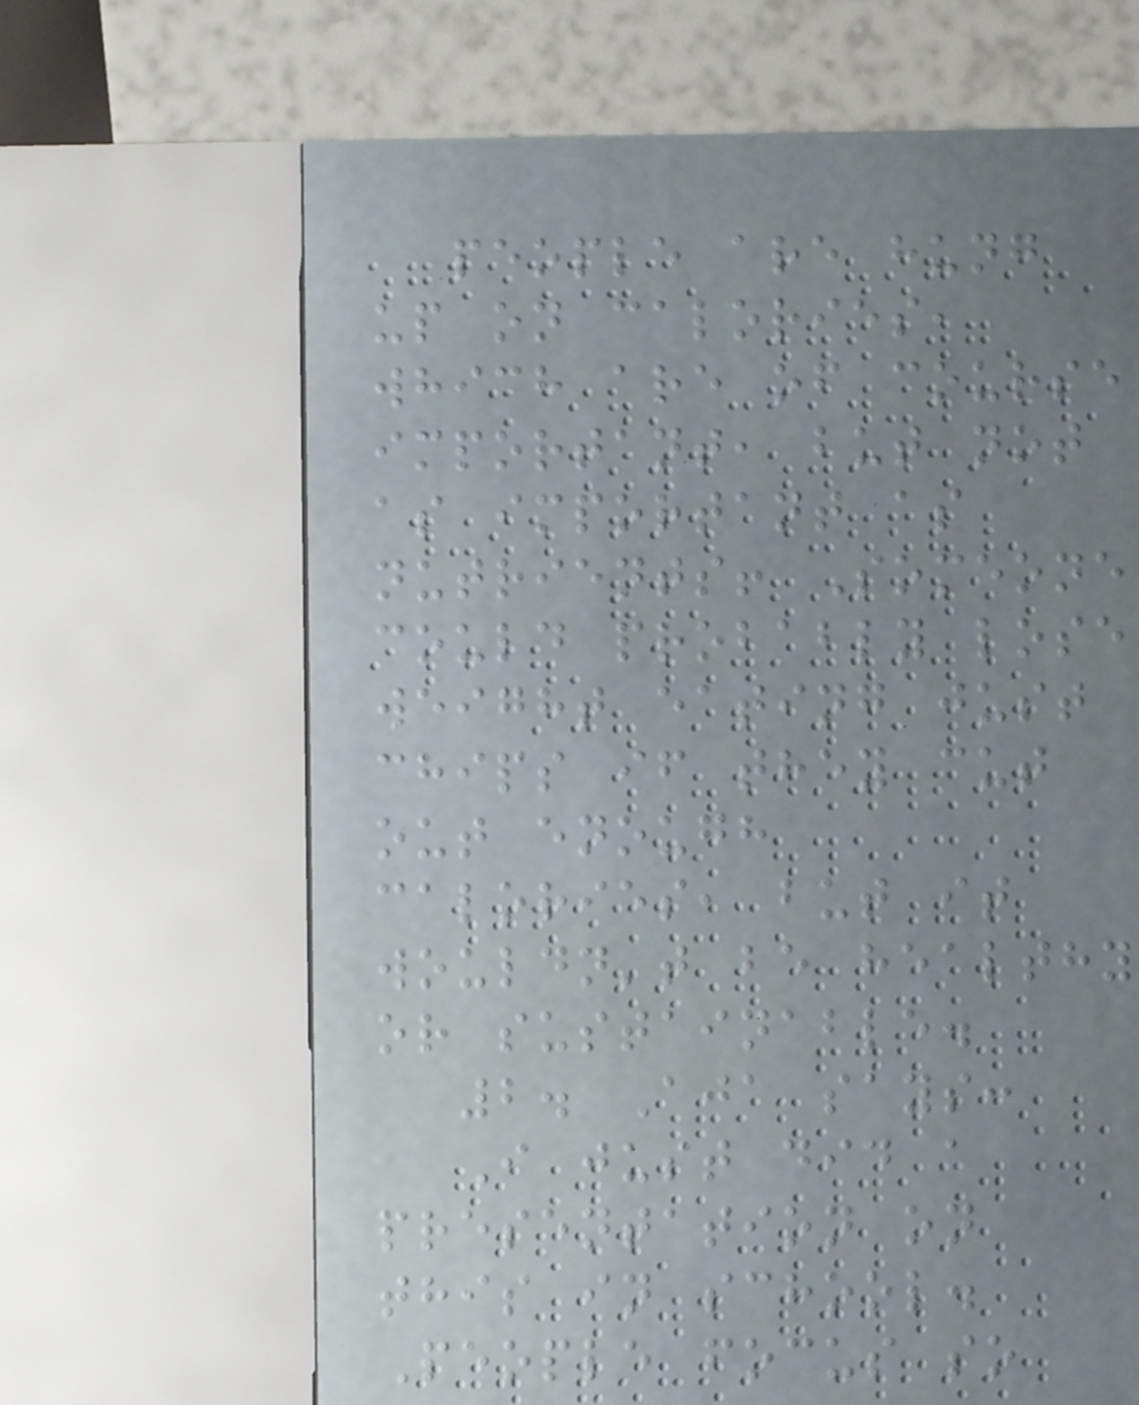people are hung
up on calories,
which are of course
important, but not
as important as
nutrients! Someone
could probably lose
weight eating just
chips if they cut
out enough
calories, but it
wouldn't be healthy
or sustainable.
2. Aja says:
I just did a
presentation on
this in school.
People focus so
